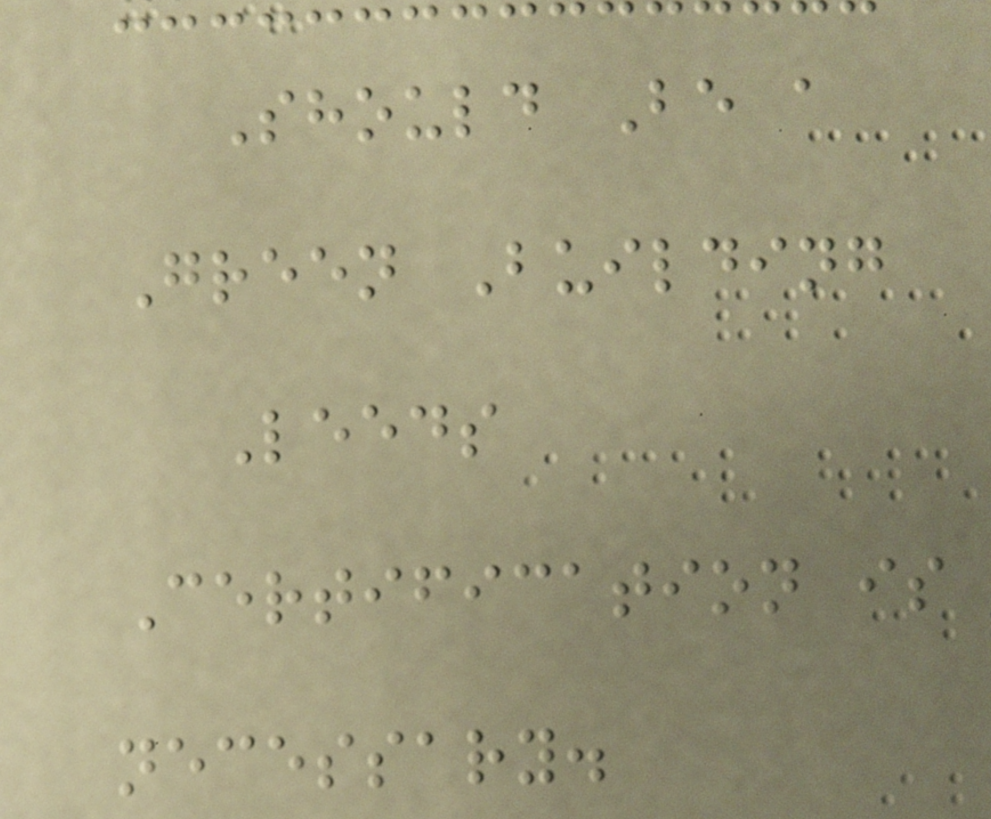Should Be a
Green Building
Leeds
Certification is
necessary.
